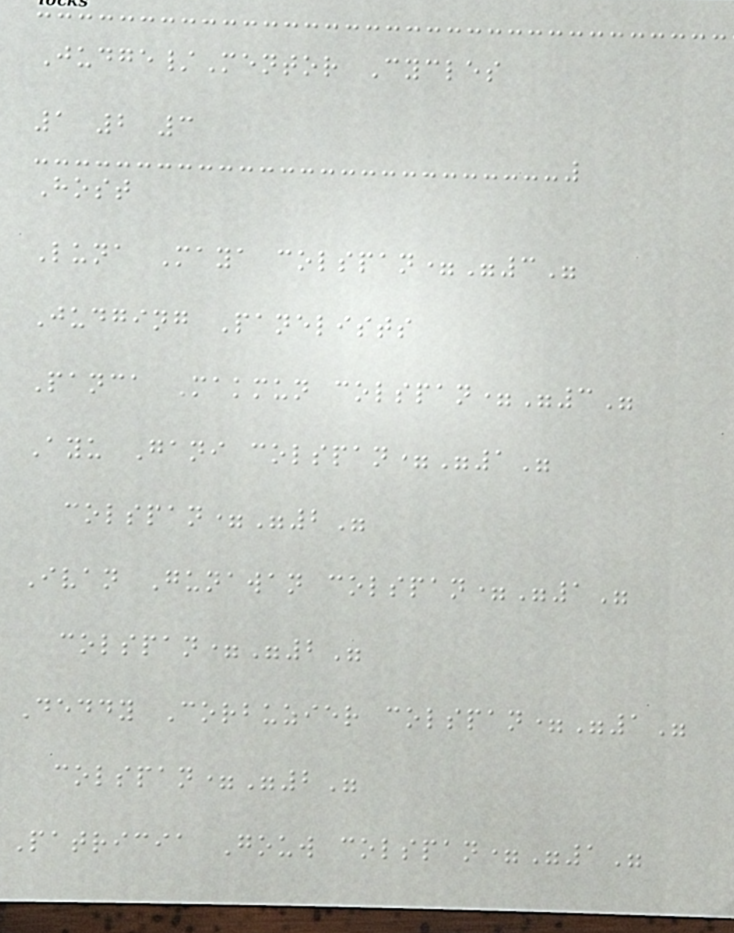Judge/Mentor Cycles
1 2 3
Host
Luna Maya colspan="3"
Judging Panelists
Panca Makmun colspan="3"
Ayu Gani colspan="1"
colspan="2"
Ivan Gunawan colspan="1"
colspan="2"
Deddy Corbuzier colspan="1"
colspan="2"
Patricia Gouw colspan="1"
